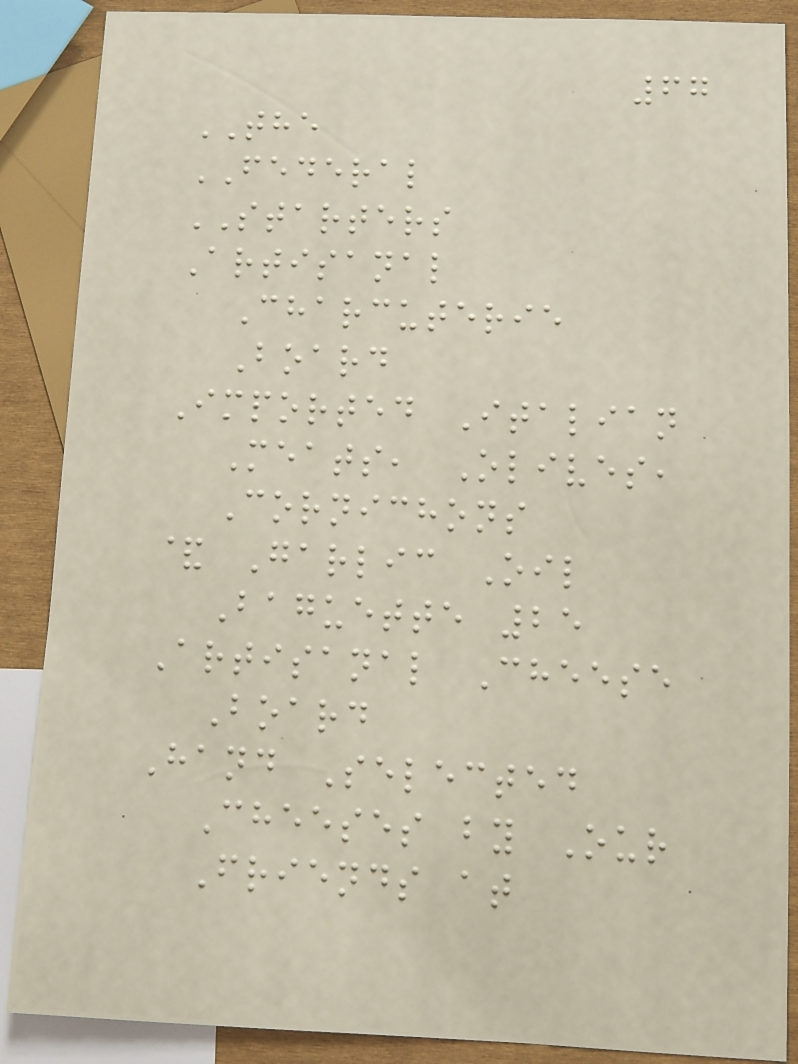67
THE
FEDERAL
STARTERS
Artisanal
Charcuterie
Board
Imported Italian
Meats, Olives,
Cornichons
& Garlic Oil
Baguette 25
Artisanal Cheese
Board
Hand Selected
Cheeses by Our
Friends at
